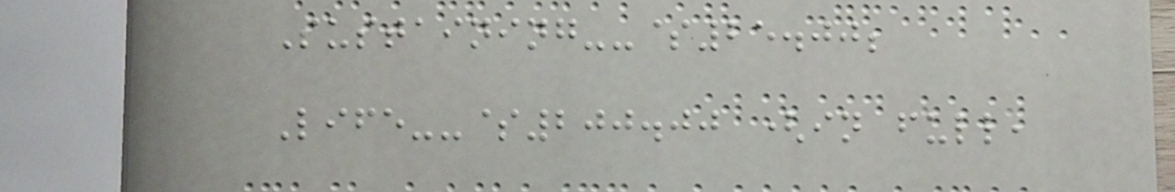Sustaining--$25.00;
Life--$200.00 (in full,
